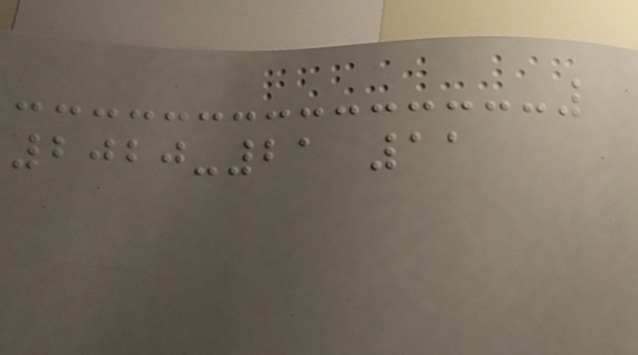2020-21 11
